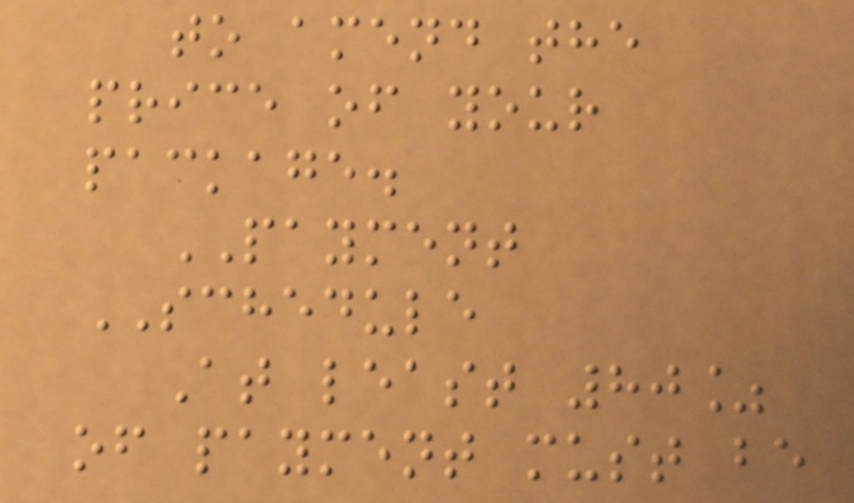to amend the
price of your
package.
PAYMENT
SCHEDULE
At least 80%
of payment must be
